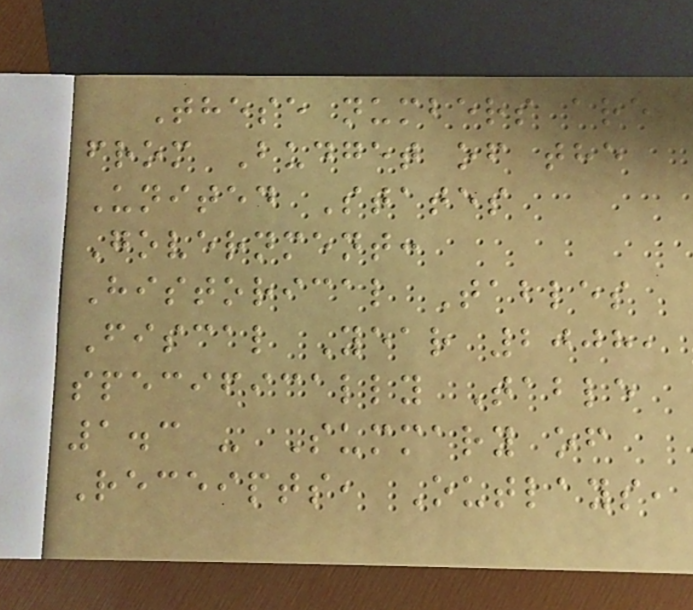These numbers are
from Budget of the
United States
Government:
Historical Tables
Fiscal Year 2008,
specifically Table
1.3 - Summary of
Receipts, Outlays,
